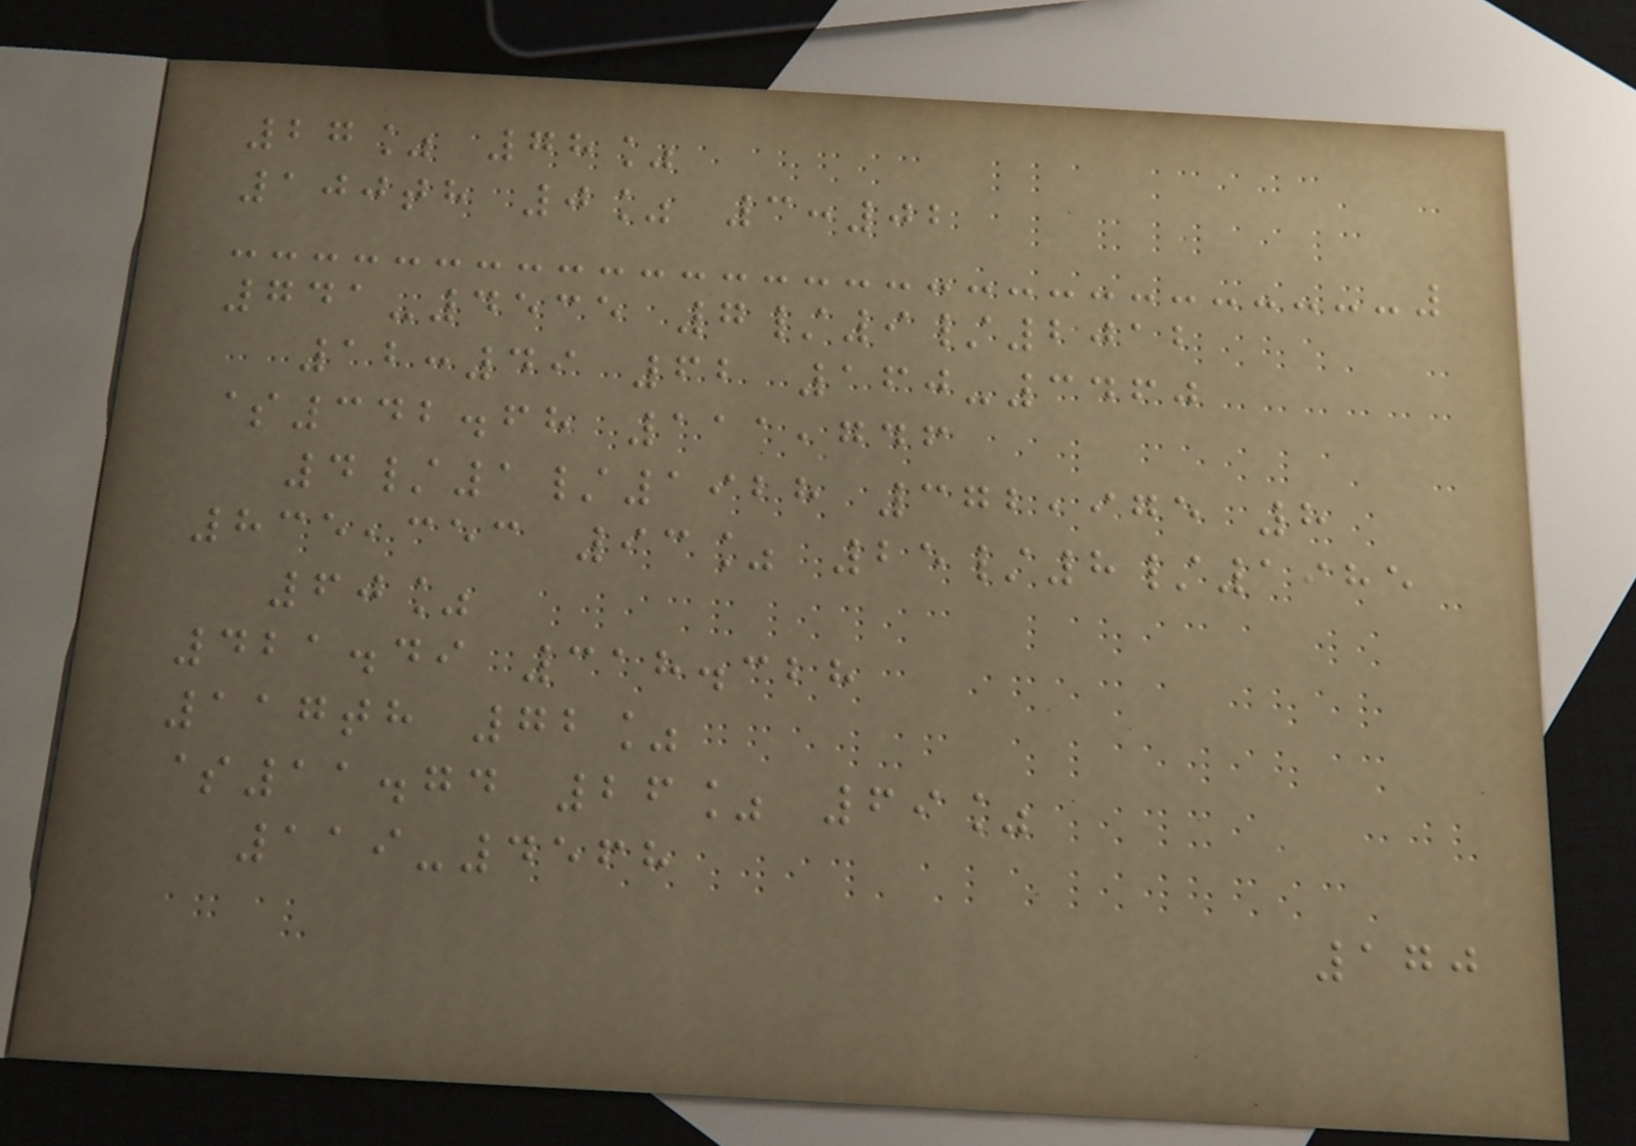27% 78%
100th 0% 3:02
741-4535 7/9/2012
12:49 62 160-3460
$342.68 111,746
4/1/1928 372,975 8
835,353 93% 25/8/1985
60%
421.49 318.328
117th 72%
$11.74 26% 69%
119-4568
170
